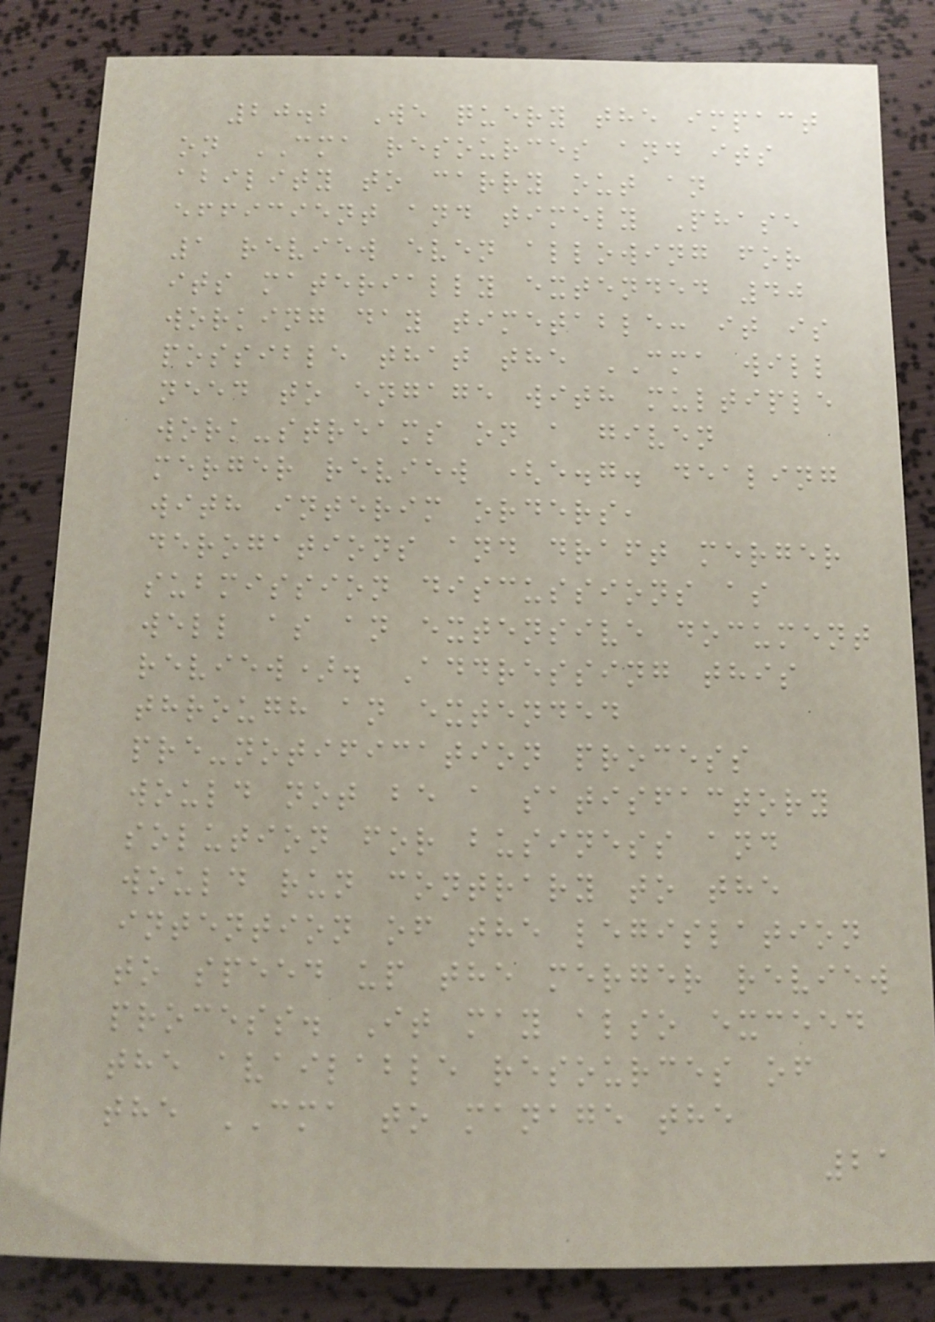20.2 We query the impact
on CMA resources and its
ability to carry out an
efficient and timely Phase
1 review even allowing for
its materially extended 40
working day timetable: it is
possible that the CMA will
need to engage with multiple
work-streams on a given
merger review (e.g. dealing
with interim orders,
derogations and draft merger
submission discussions as
well as an extensive document
review). Addressing this
through an extended
pre-notification process
would not be a satisfactory
solution for business and
would run contrary to the
intention of the legislation
to speed up the merger review
process. It may also exceed
the available resources of
the CMA to manage the
21
